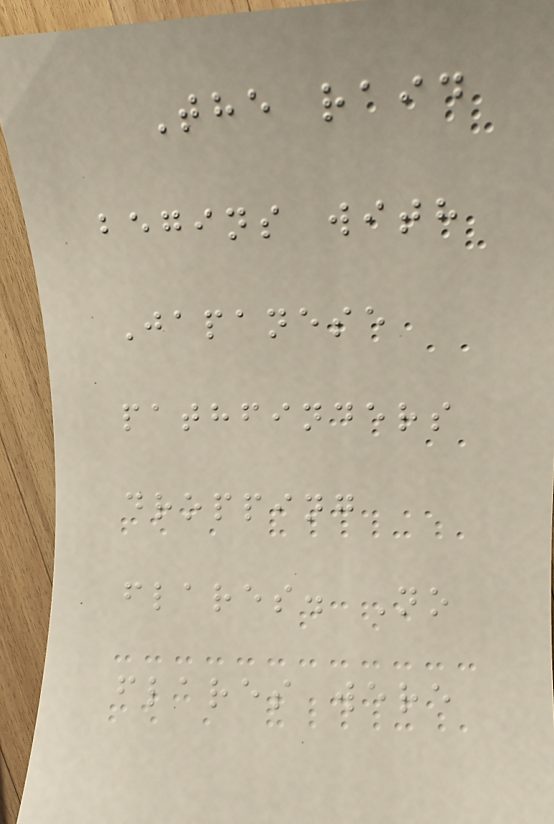The raid
begins with
Japanese
pathfinders
dropping
flares. No
flares were
